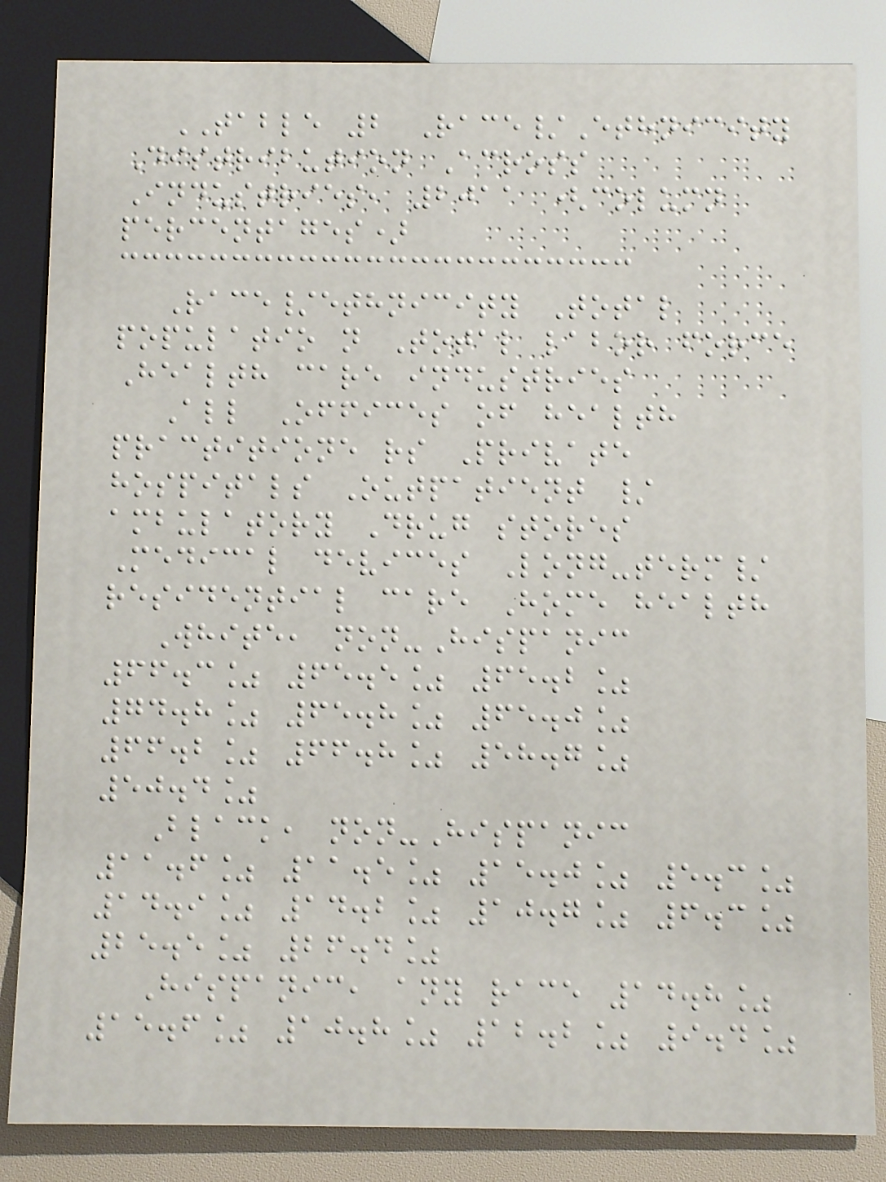TABLE 2 Race/Ethnicity
Distribution Across
Industries, 2011 (column
percentages)
Race/ethnicity Total
populatio n Total labor force
Health care industries
All Offices of health
practitione rs Private
hospitals Outpatient /
ambulatory Drug stores
Medical devices Long-term/
residential care Home health
White, non-Hispanic
66.3% 65.5% 65.2%
74.8% 65.8% 65.0%
66.2% 66.8% 58.7%
50.4%
Black, non-Hispanic
11.6% 11.5% 15.0% 5.3%
14.9% 14.2% 10.7% 6.3%
25.5% 26.4%
Hispanic, any race 14.8%
15.6% 10.8% 12.2% 9.4%
